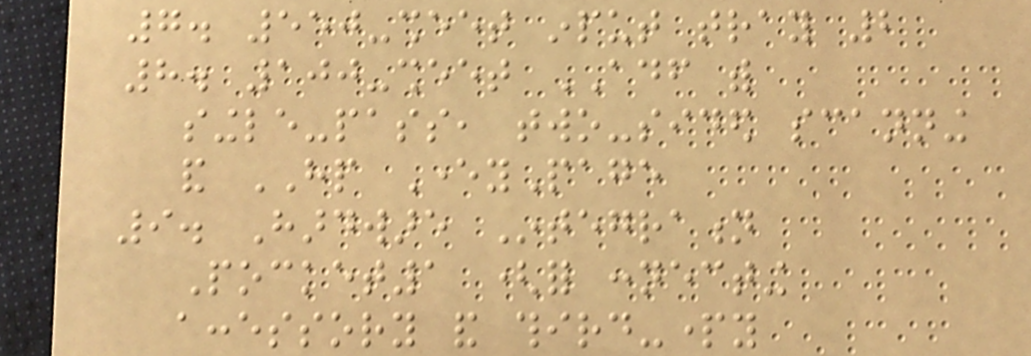7. 550-sheet input tray 2
8. 100-sheet ADF with
single-pass, two-sided scanning
and HP EveryPage
9. Hardware Integration
Pocket1 (for connecting
accessory and third-party
